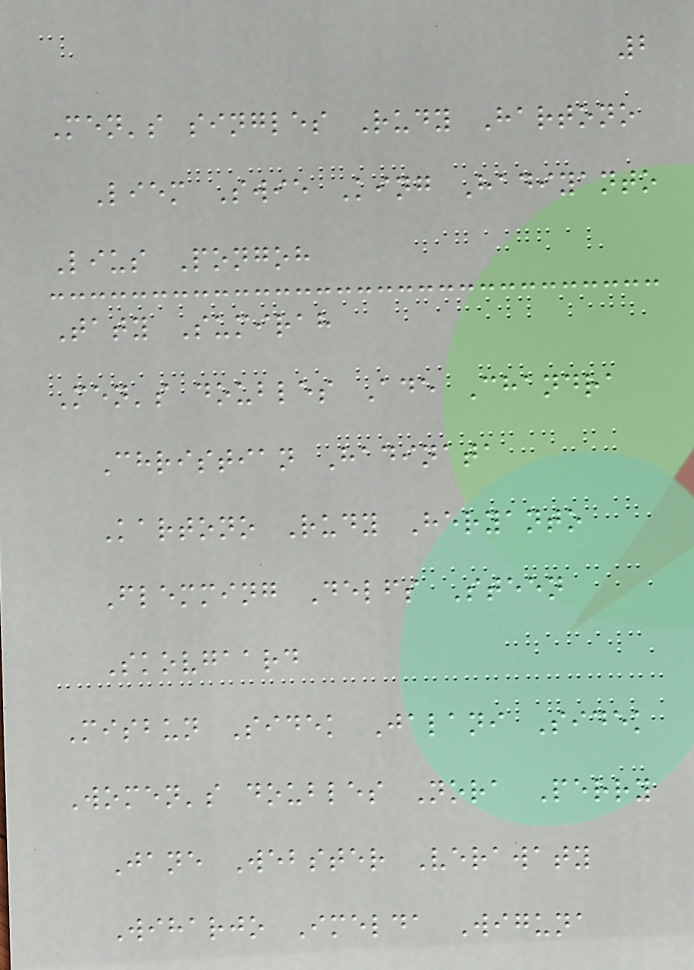2
Men's singles Rudy Hartono
Liem Swie King Hadiyanto
Lius Pongoh
Taty Sumirah
Men's doubles Ade Chandra
Christian Hadinata
Kartono Rudy Heryanto
Flemming Delfs Steen
Skovgaard
Misbun Sidek Jalani Sidek
Women's doubles Nora Perry
Jane Webster Verawaty
Wiharjo Imelda Wiguna
